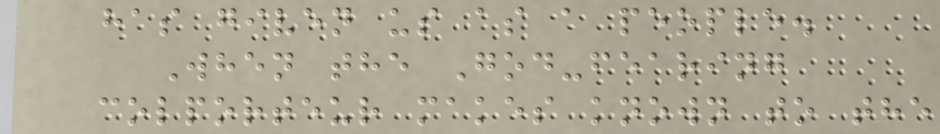has given us as a people.
When the God-fearing
colporteur makes known to the
